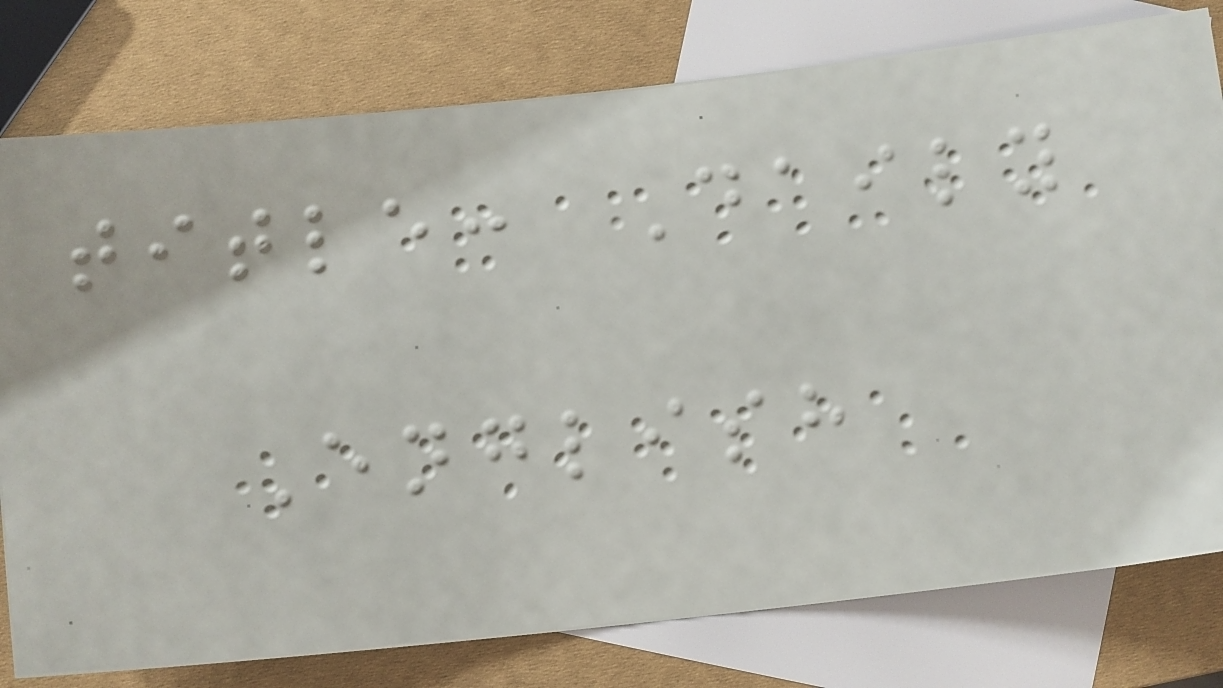title: Daily
English
